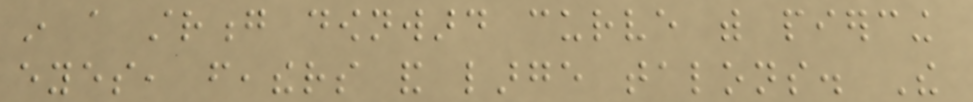in a strong downward curve with piercing
eyes, feathers and large talons. The
